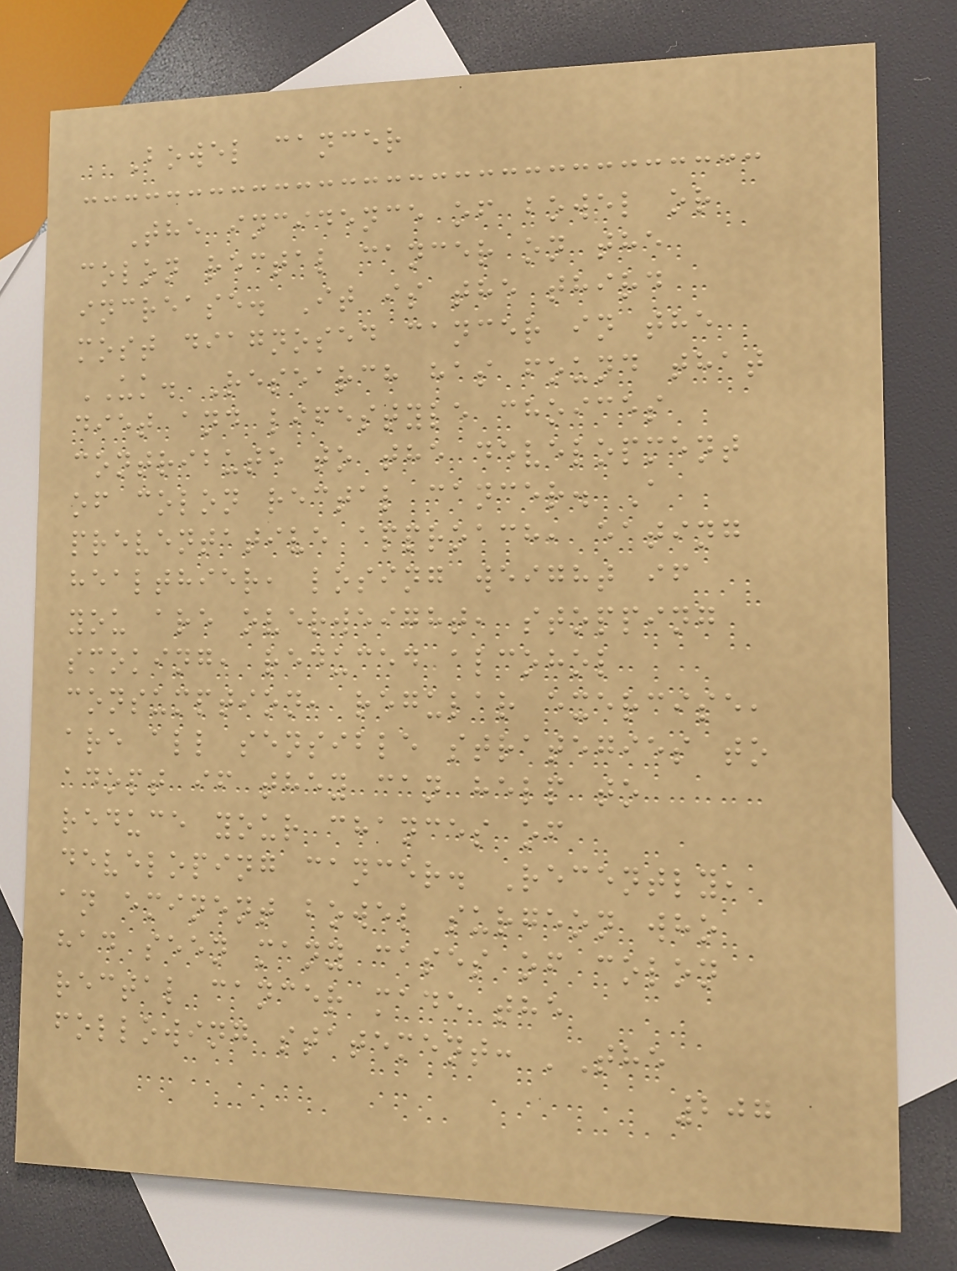Bowel cancer
The incidence of bowel or
colon rectal cancer on the
increase. It is the third
most diagnosed cancer in the
UK. Research has found that
diet and lifestyle choices
contribute to the development
of colon rectal cancer. A
preventative approach, eating
healthier, losing weight if
you are overweight, stopping
smoking, reduced alcohol
consumption, regular exercise,
are all sensible strategies to
adopt if they can help to
reduce your chances of
developing cancer. Recently,
an eminent bowel surgeon who
had seen many cases of colon
rectal cancer made the
following statement: 'The
207
